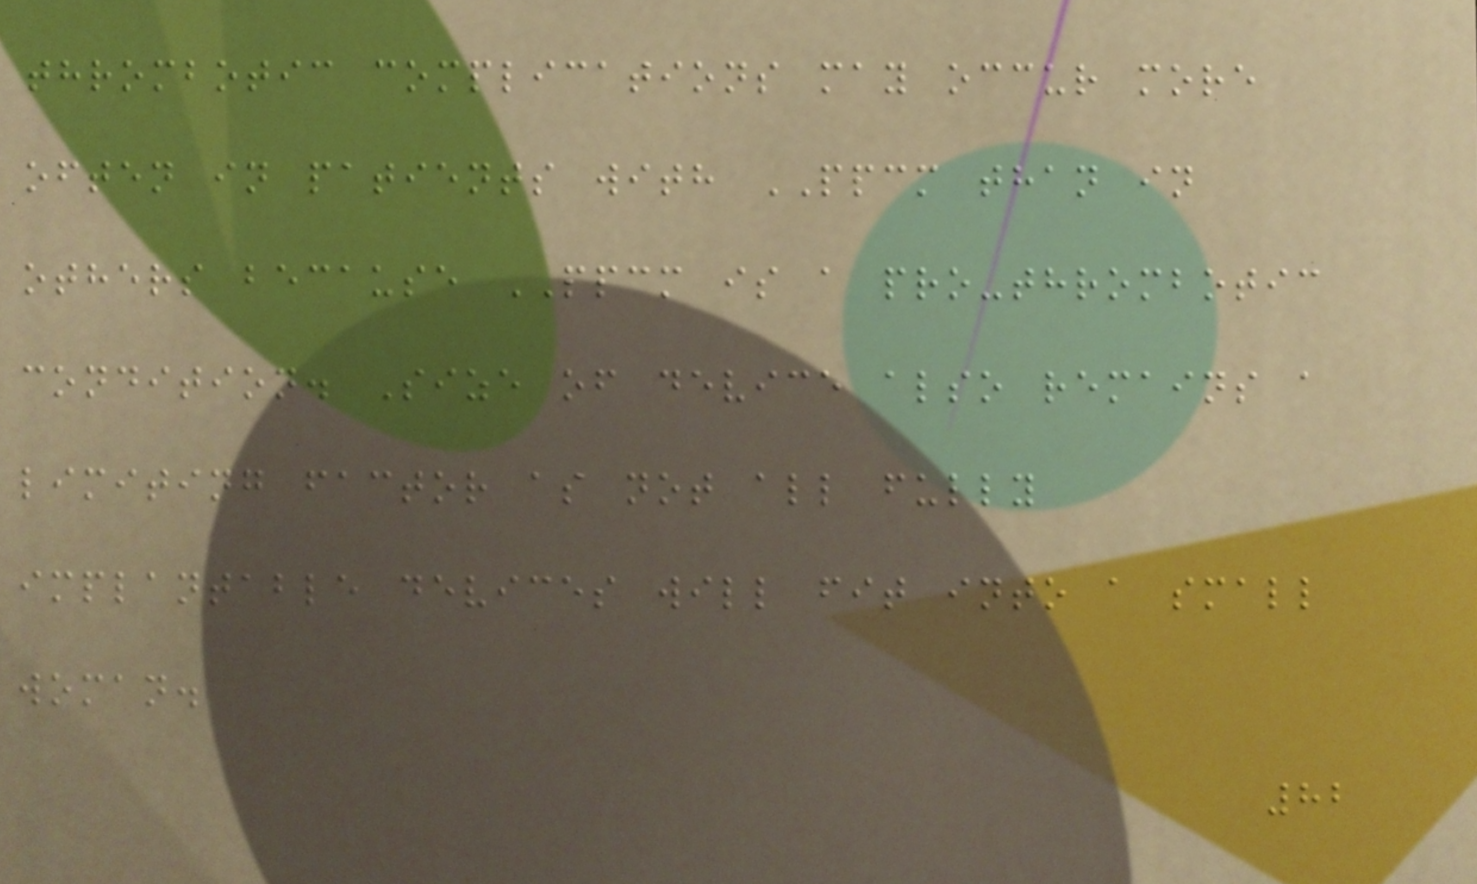thrombotic complications may occur more
often in patients with PPCM than in
others because PPCM is a pro-thrombotic
condition. Size of device also remains a
limiting factor as not all fully
implantable devices will fit into a small
woman.
82
